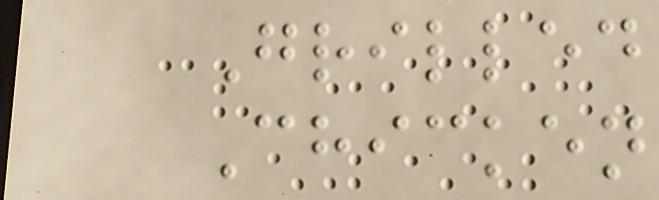Grilled
Chicken
